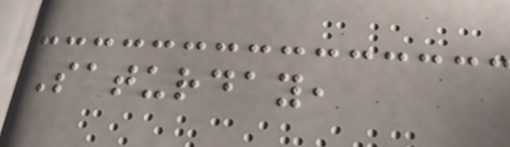Saturday,
